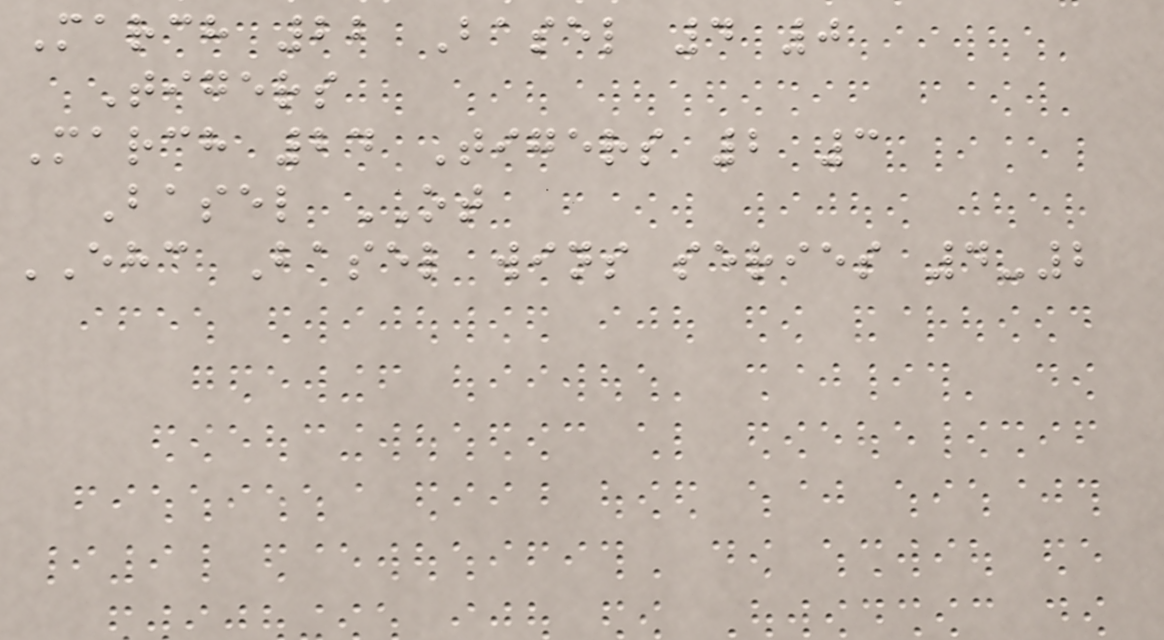March 22 Basel 4 0
Tigers
March 24 Tigers 2 3
Basel OT
EHC Basel wins series 4-2
